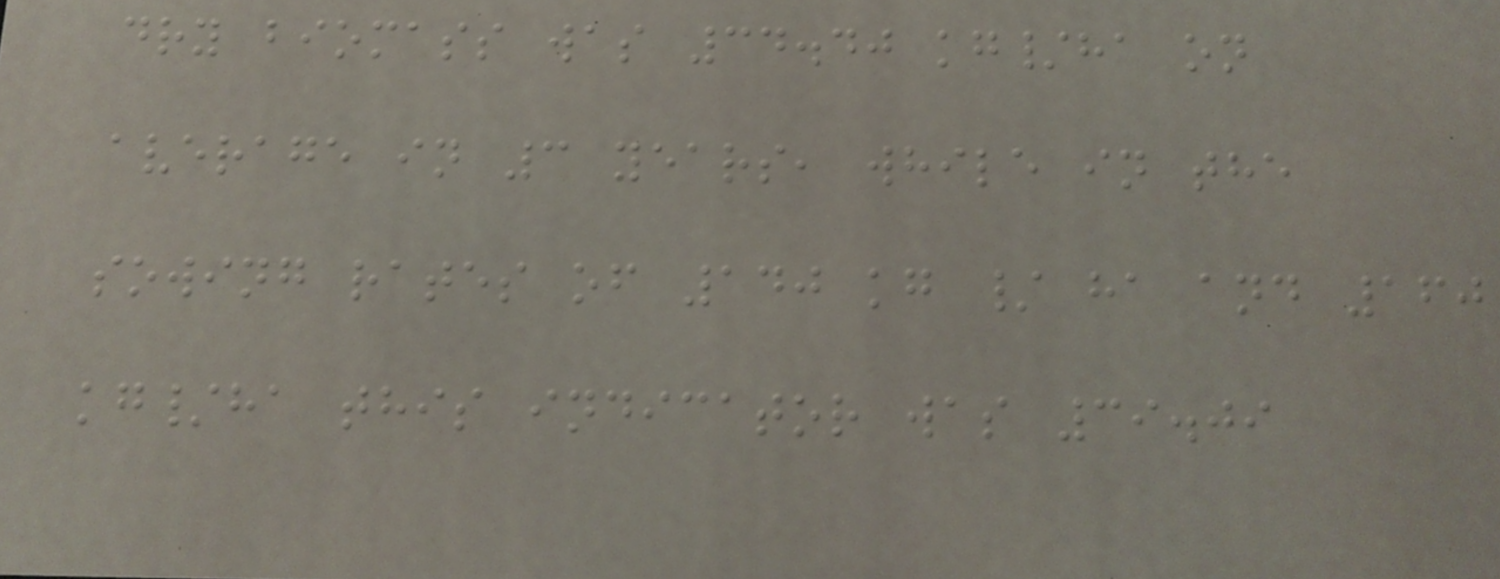dry biomass was 34.40 kg/ha on
average in 3 years, while in the
sowing rates of 140 kg / ha and 160
kg/ha this indicator was 39.09
